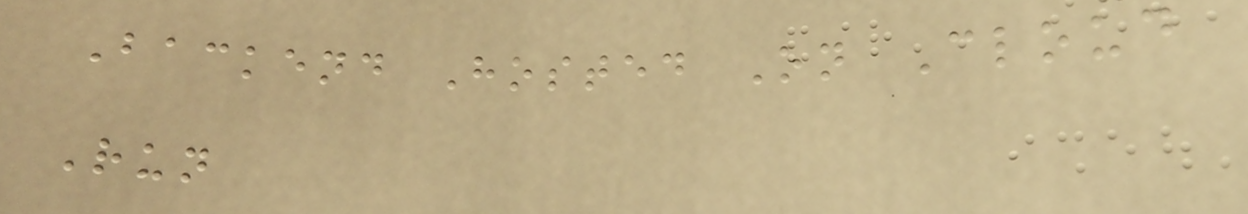Backend Hosted On Cloud
Run
